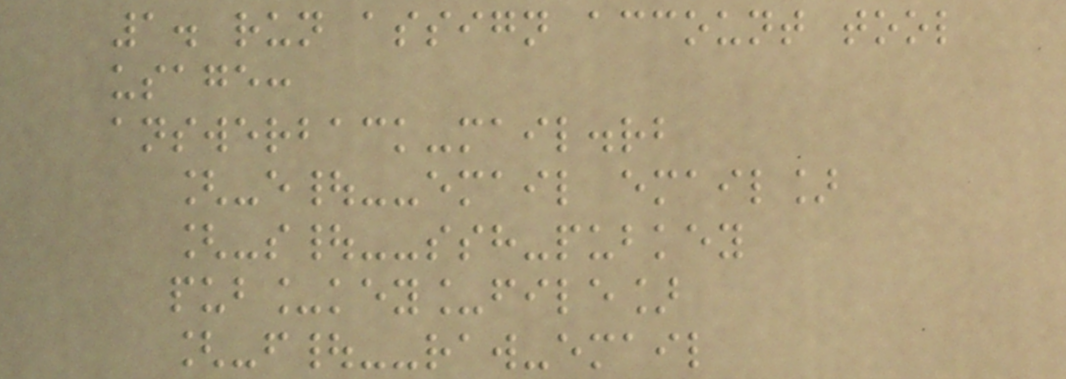1. run assign account tool
usage:
answerback-mail.rb
[-e|--email email]
[-s|--ssh-pubkey
pub_key_file]
[-f|--raw-email
